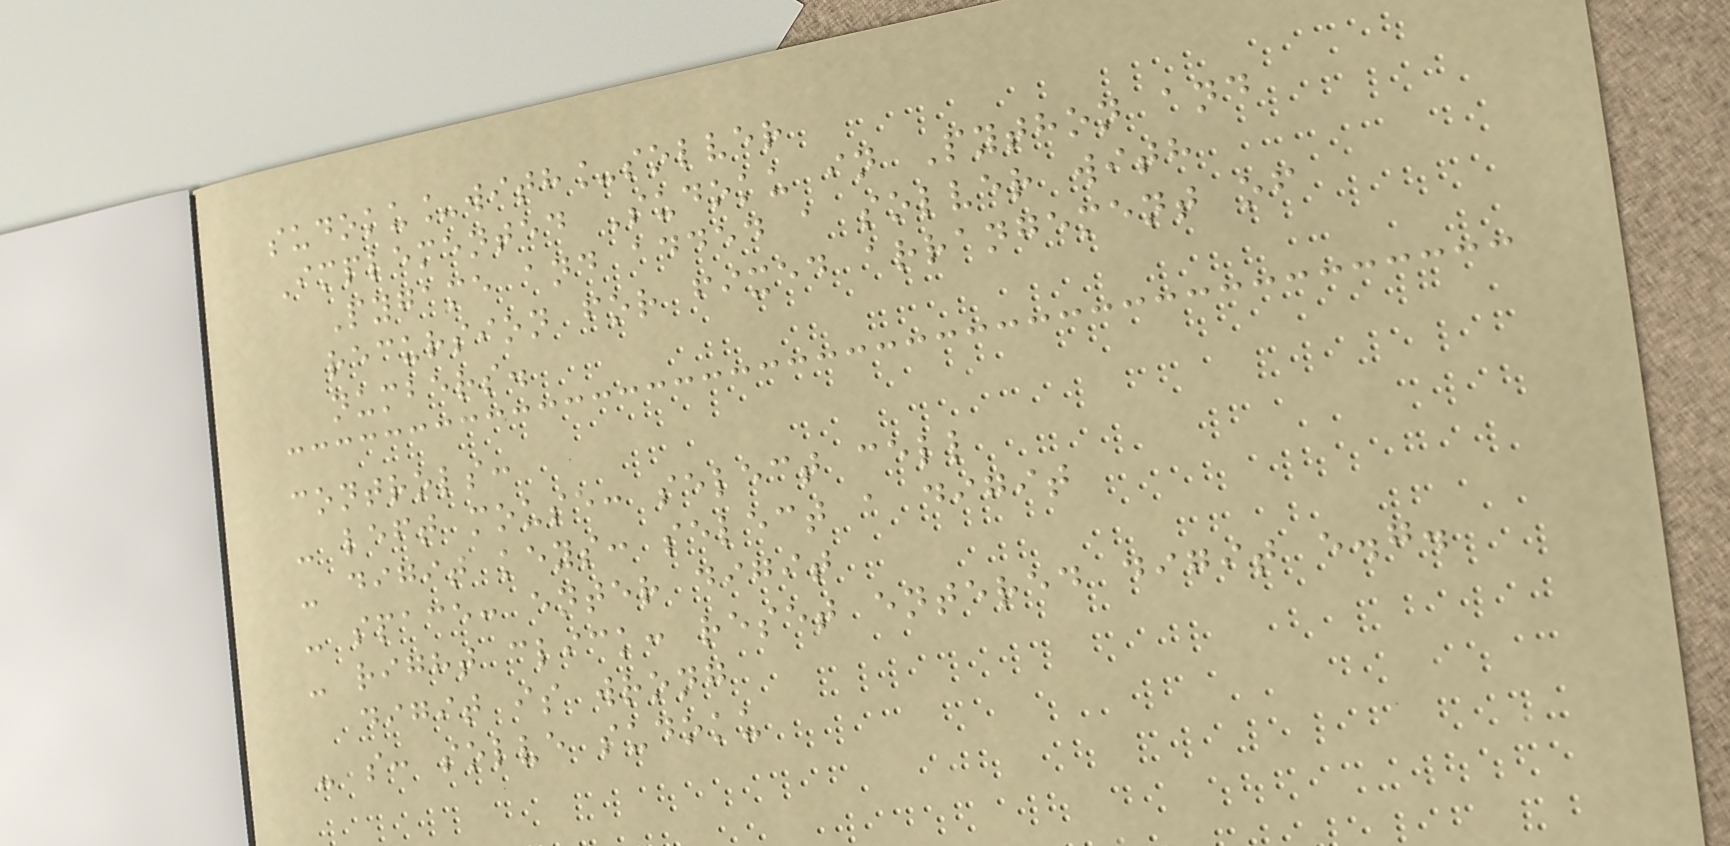sudoku_with_solver
Implemented Sudoku in Python and
Pygame and added a solver with
recursion for fixed arrangement of
numbers.
controls:
- left mouse: select cell
- digit keys: select a digit
- space: enter digit
- right click: reset entered digit e.g.
digit is wrong
- s: solve sudoku
